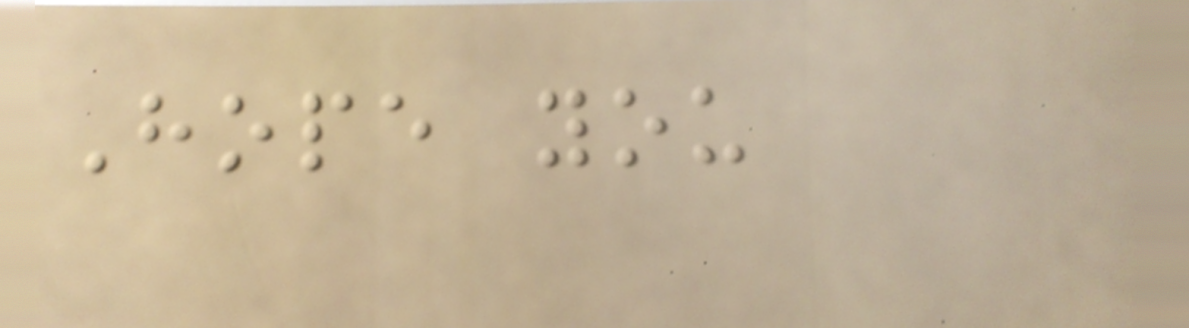Hope you
